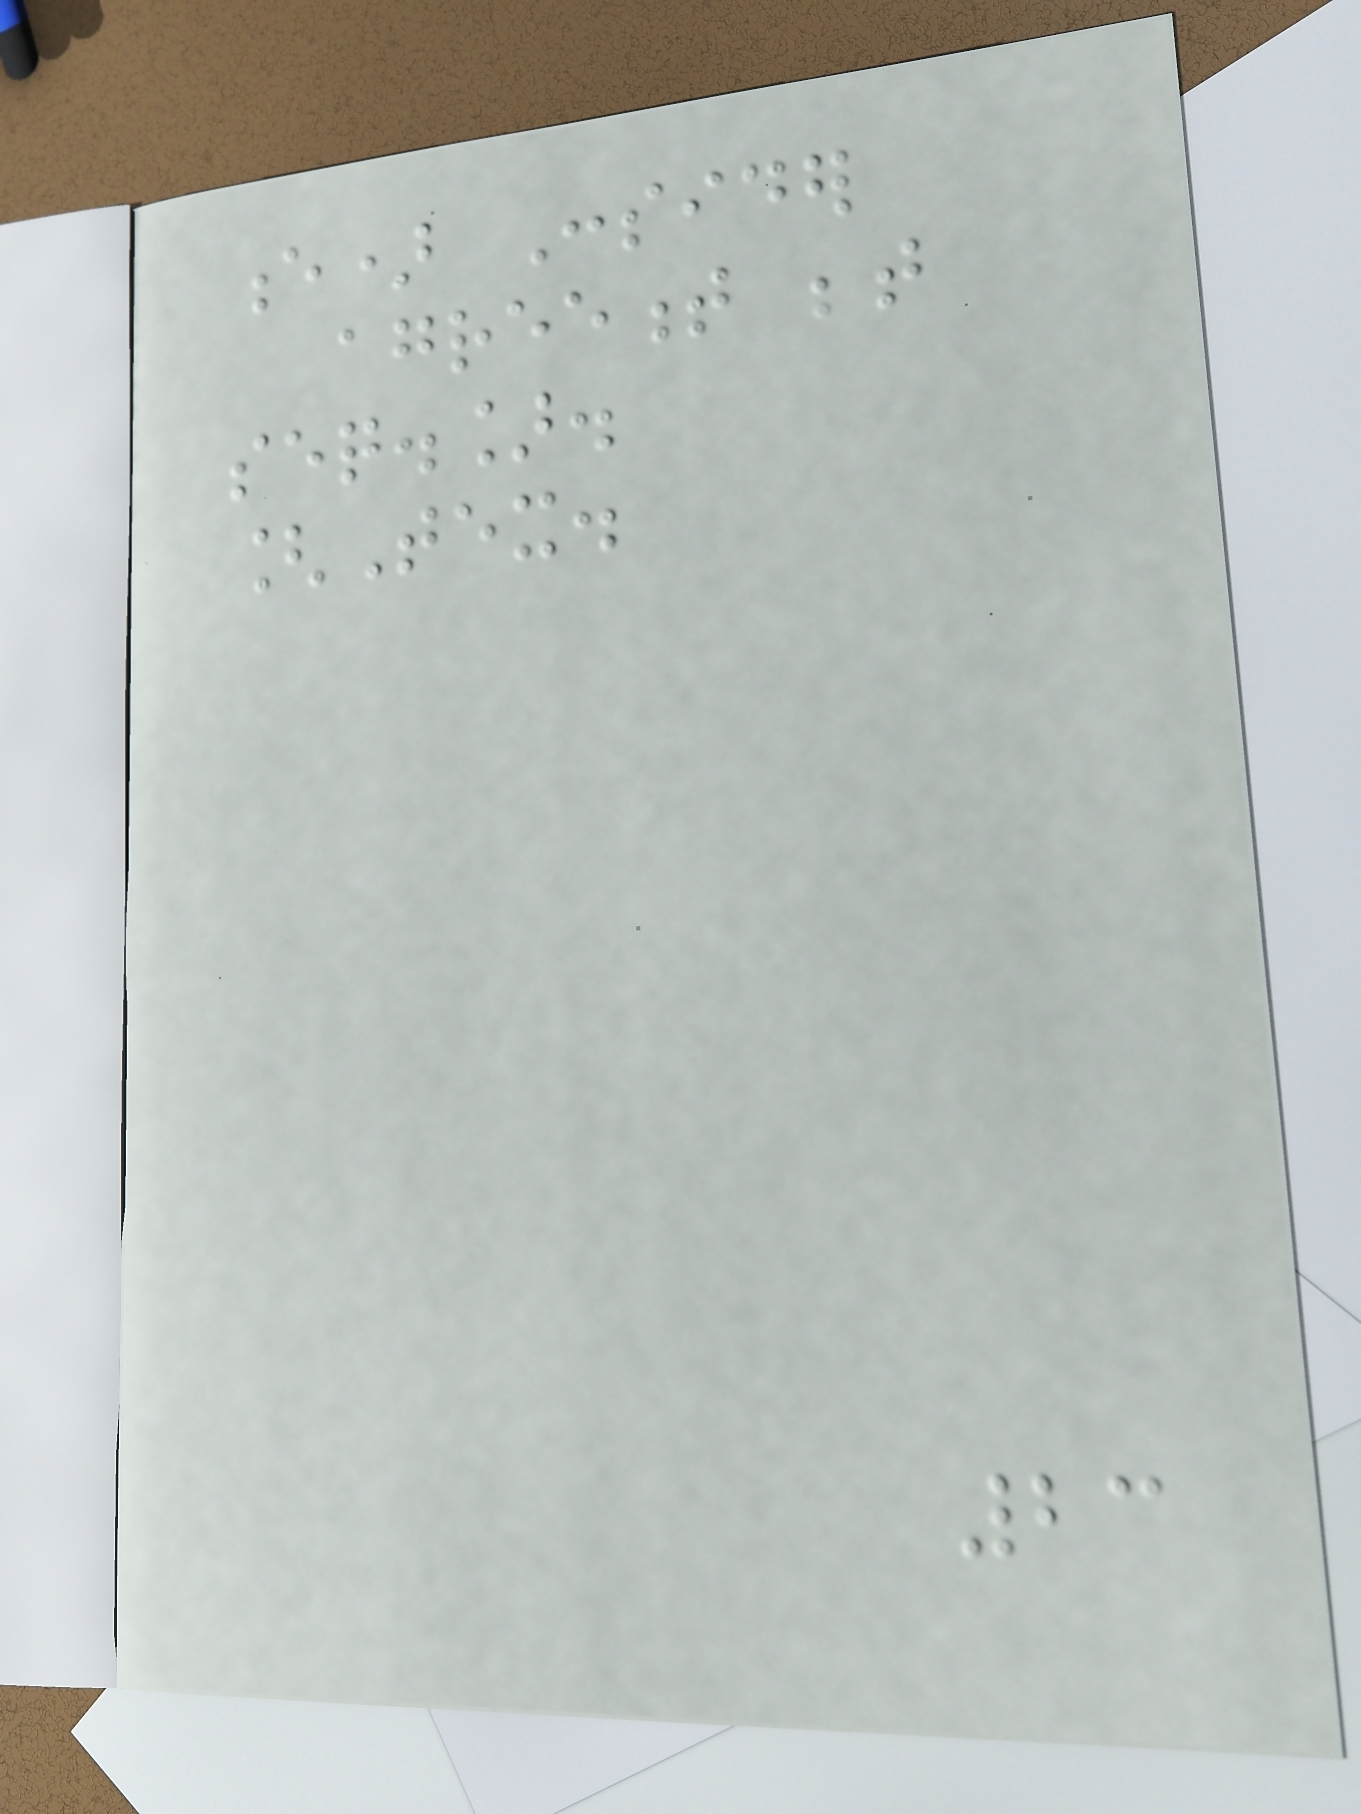e) Consider
agreement between
seq.].
[Tex.
23
